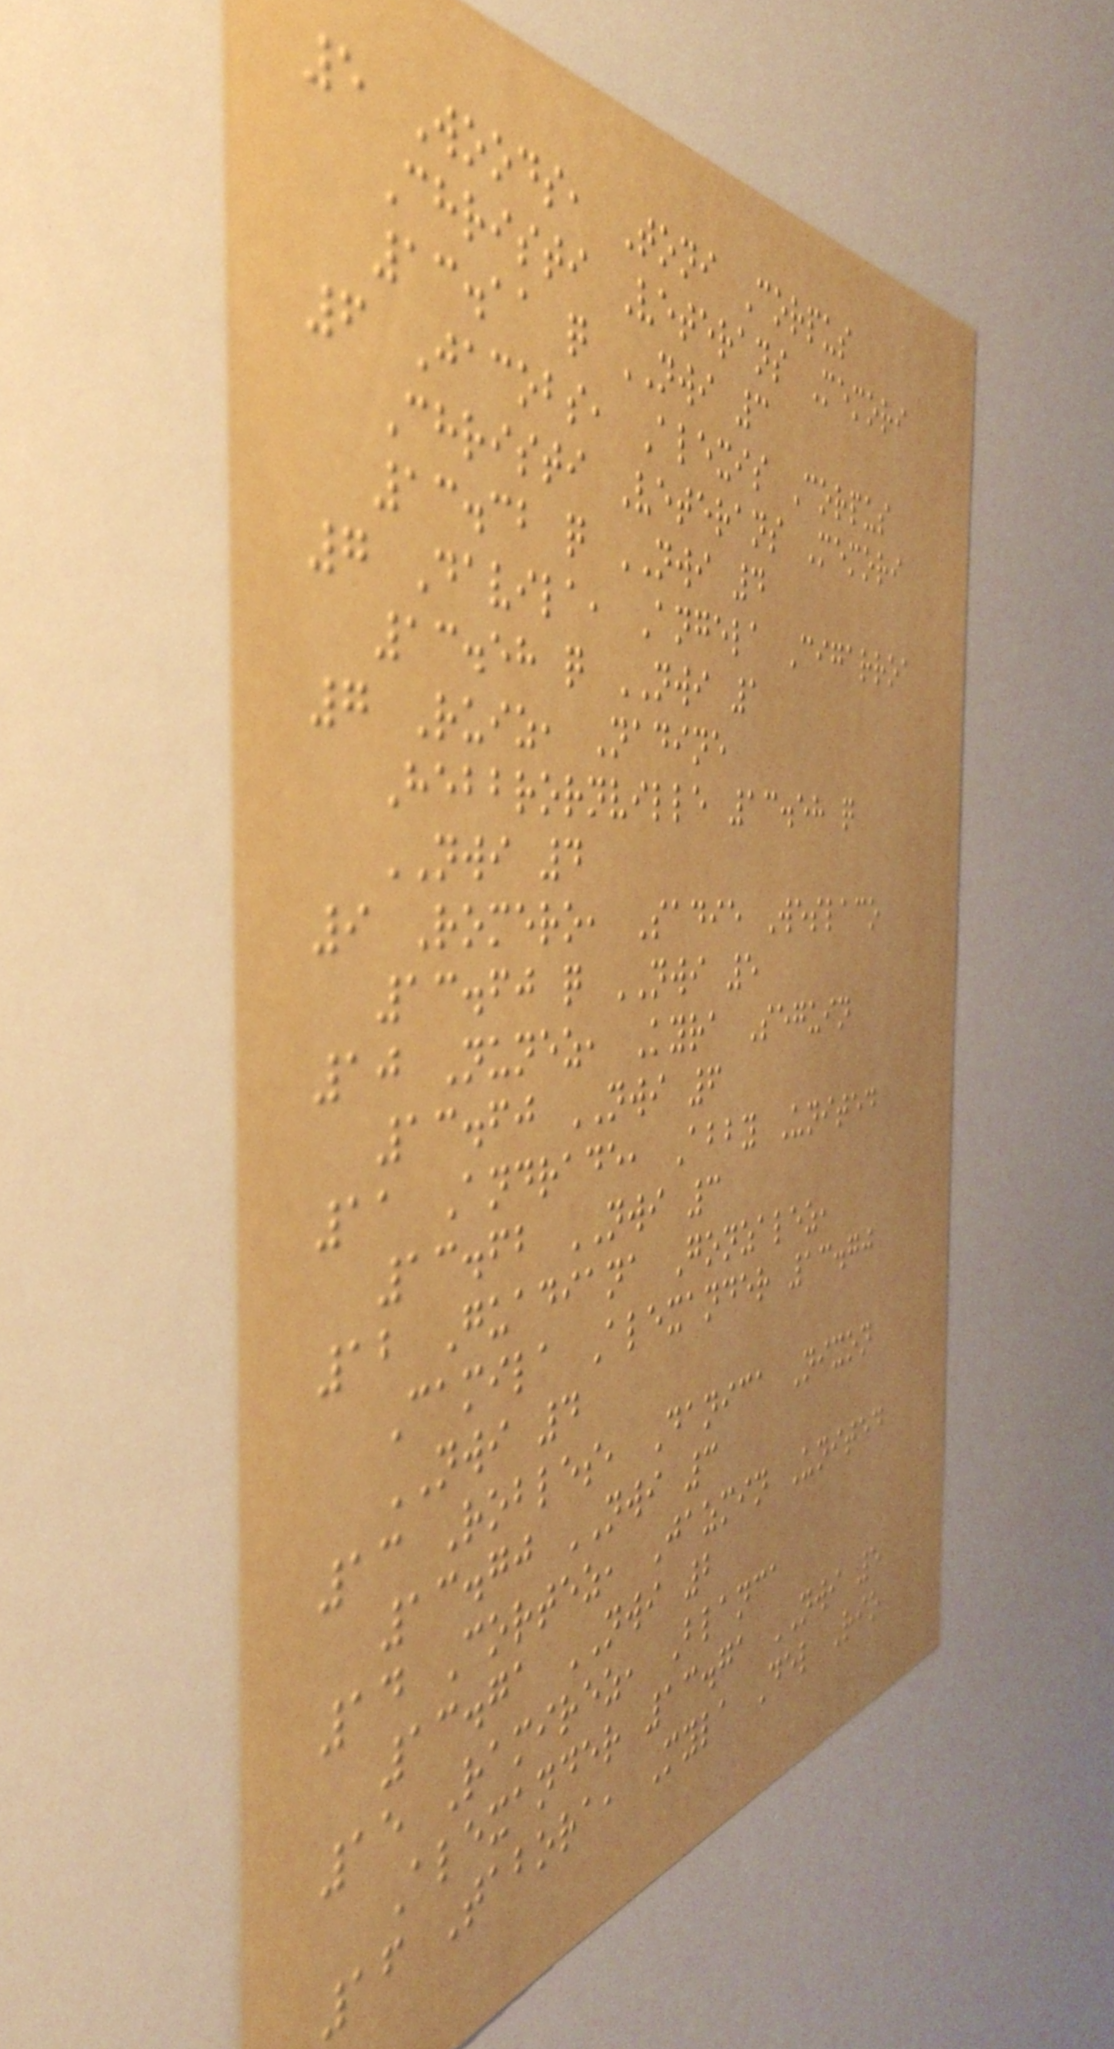5 Woods, Toni Corpus
Christi Veterans Memori
13.11 q NWI 3
6 Jacobs, Alexis Corpus
Christi Veterans Memori
13.32 q NWI 4
7 Davila, Angela Cigarroa
13.58 q NWI 1
7 Ruiz, Nadine
Hebbrornville 13.58 q
NWI 4
9 Romero, Sadie Weslaco
13.60 q NWI 5
10 Nunez, Kyra Seguin
13.60 NWI 6
11 Andrade, Abby United
13.62 NWI 3
12 Guadiana Gonzalez,
Camila Alexander 13.70
NWI 4
13 Robles, Danica Nixon
13.70 NWI 3
14 Cortez, Jazmin United
13.71 NWI 2
15 Ramirez, Blanca
Alexander 13.71 NWI 5
16 Tabora, Myla Del Rio
